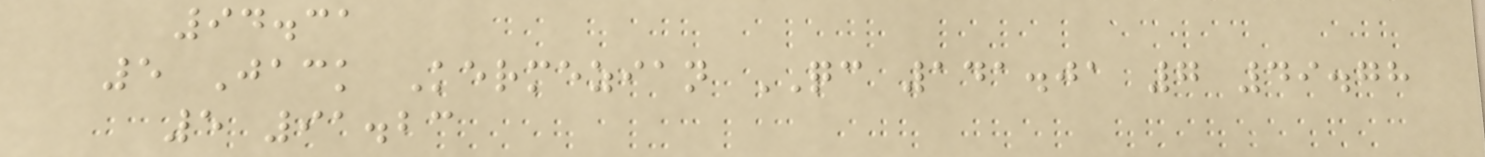94.31
5 Jack Kermezian QC 141.01 7 49.78
5 91.23
